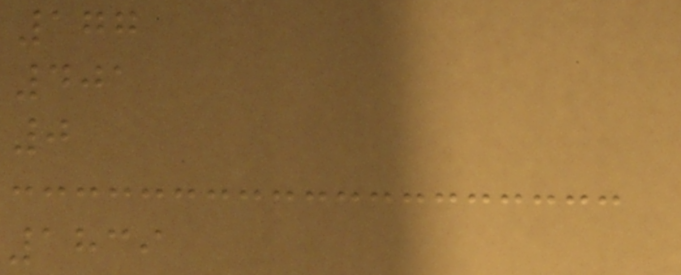177
401
0
1839
